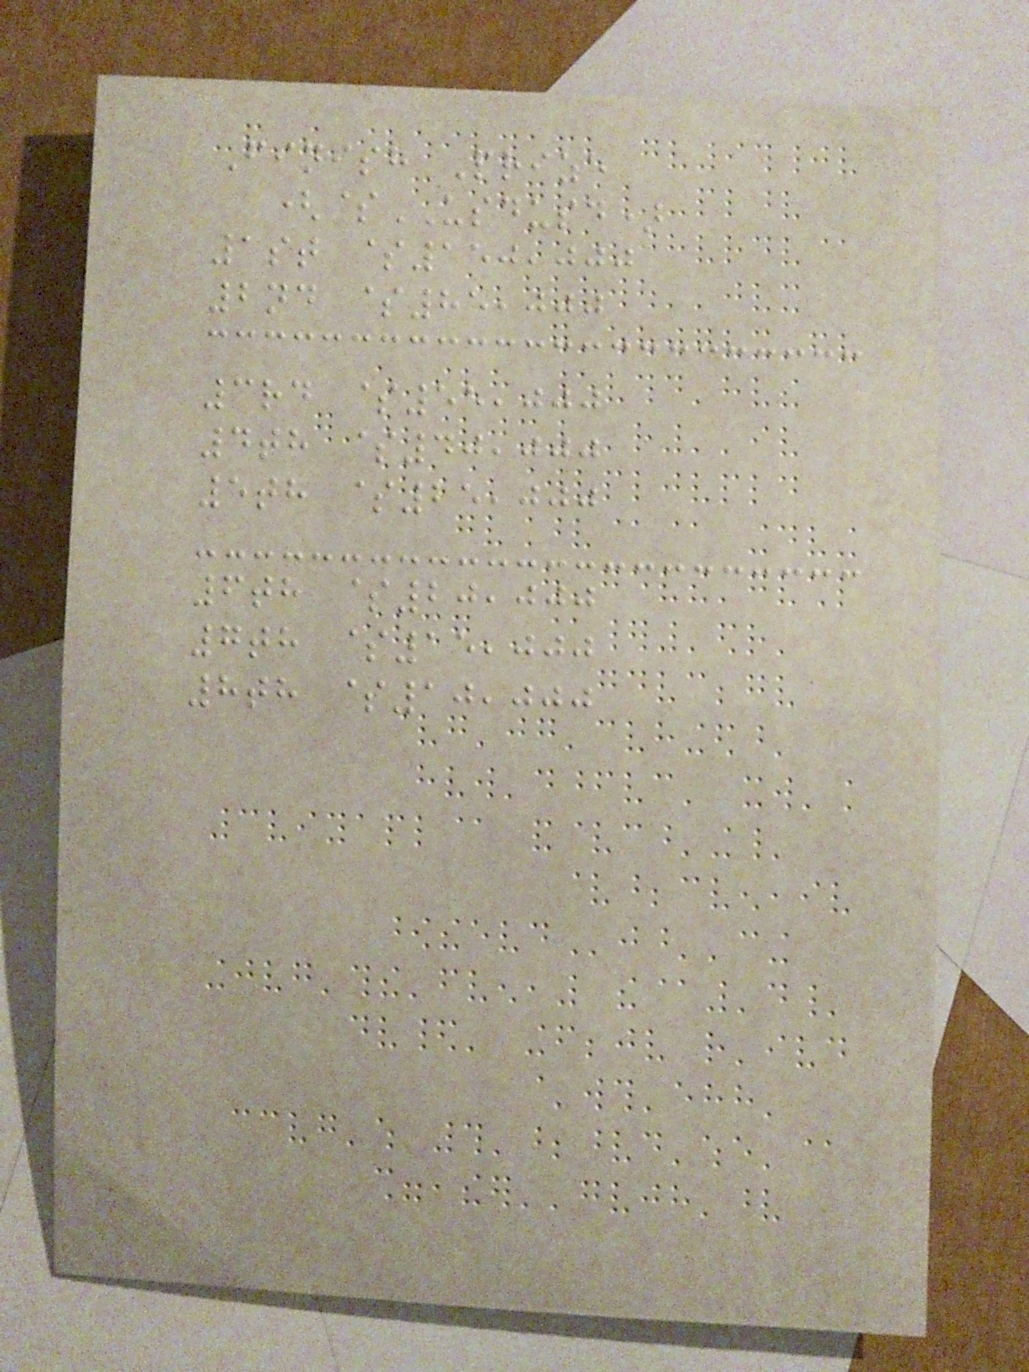Finish Prize
($USDUSD)
1st $150,000
2nd $85,000
3rd $55,000
4th $40,000
5th $25,000
6th $20,000
7th $15,000
8th $10,000
